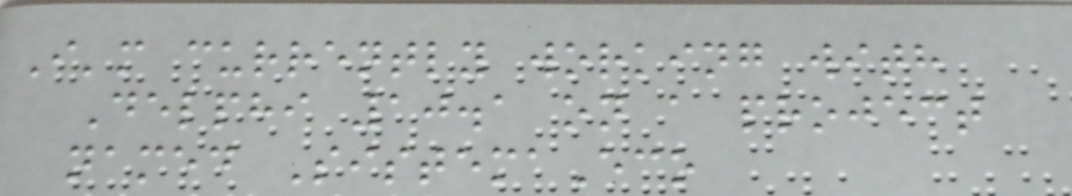I'm currently working with
Delphi 10.1 on a project
named SistemaEco
